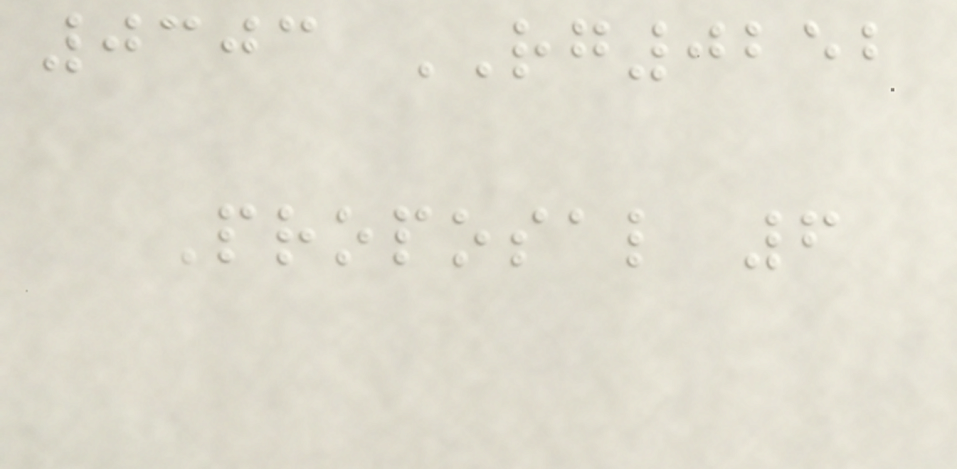0303 RG0252
Proposal 6
